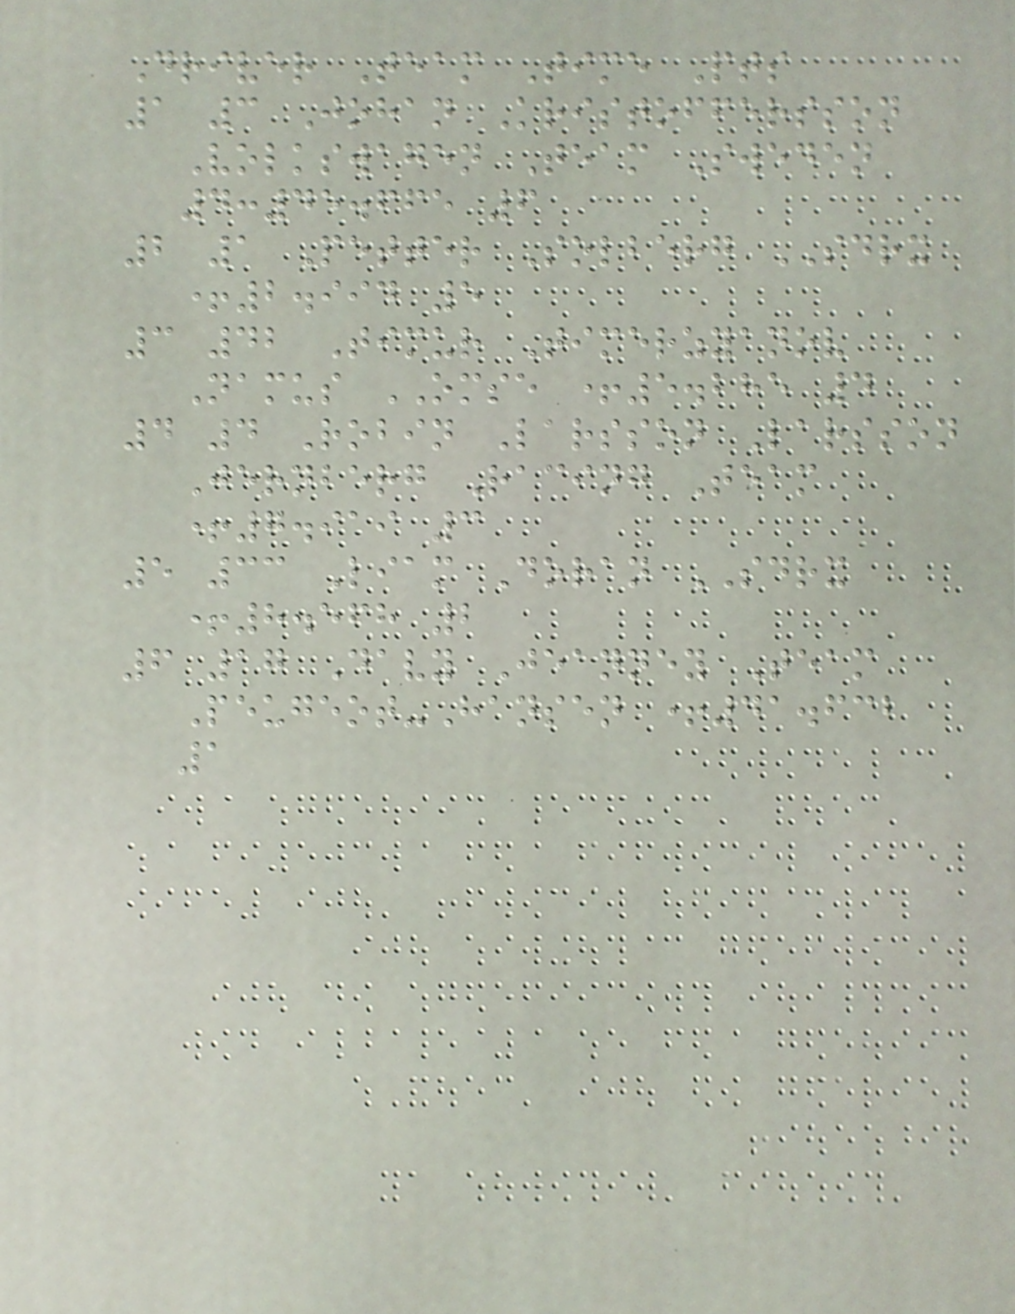Driver Team Time Pts
1 3 Johan Kristoffersson
Volkswagen Team Sweden
4:45.665 6
2 1 Petter Solberg SDRX
+2.994 5
3 42 Timur Timerzyanov
Namus OMSE +5.285 4
4 4 Robin Larsson Larsson
Jernberg Racing Team
+7.919 3
5 33 Liam Doran SDRX
+8.568 2
6 17 Davy Jeanney Team
Peugeot-Hansen +41.632
1
